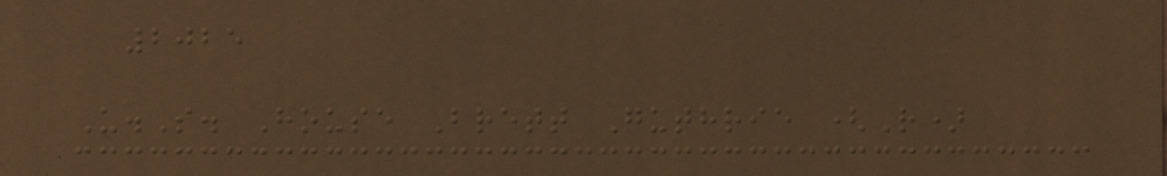2025
U.S. House Brett Guthrie (R)
